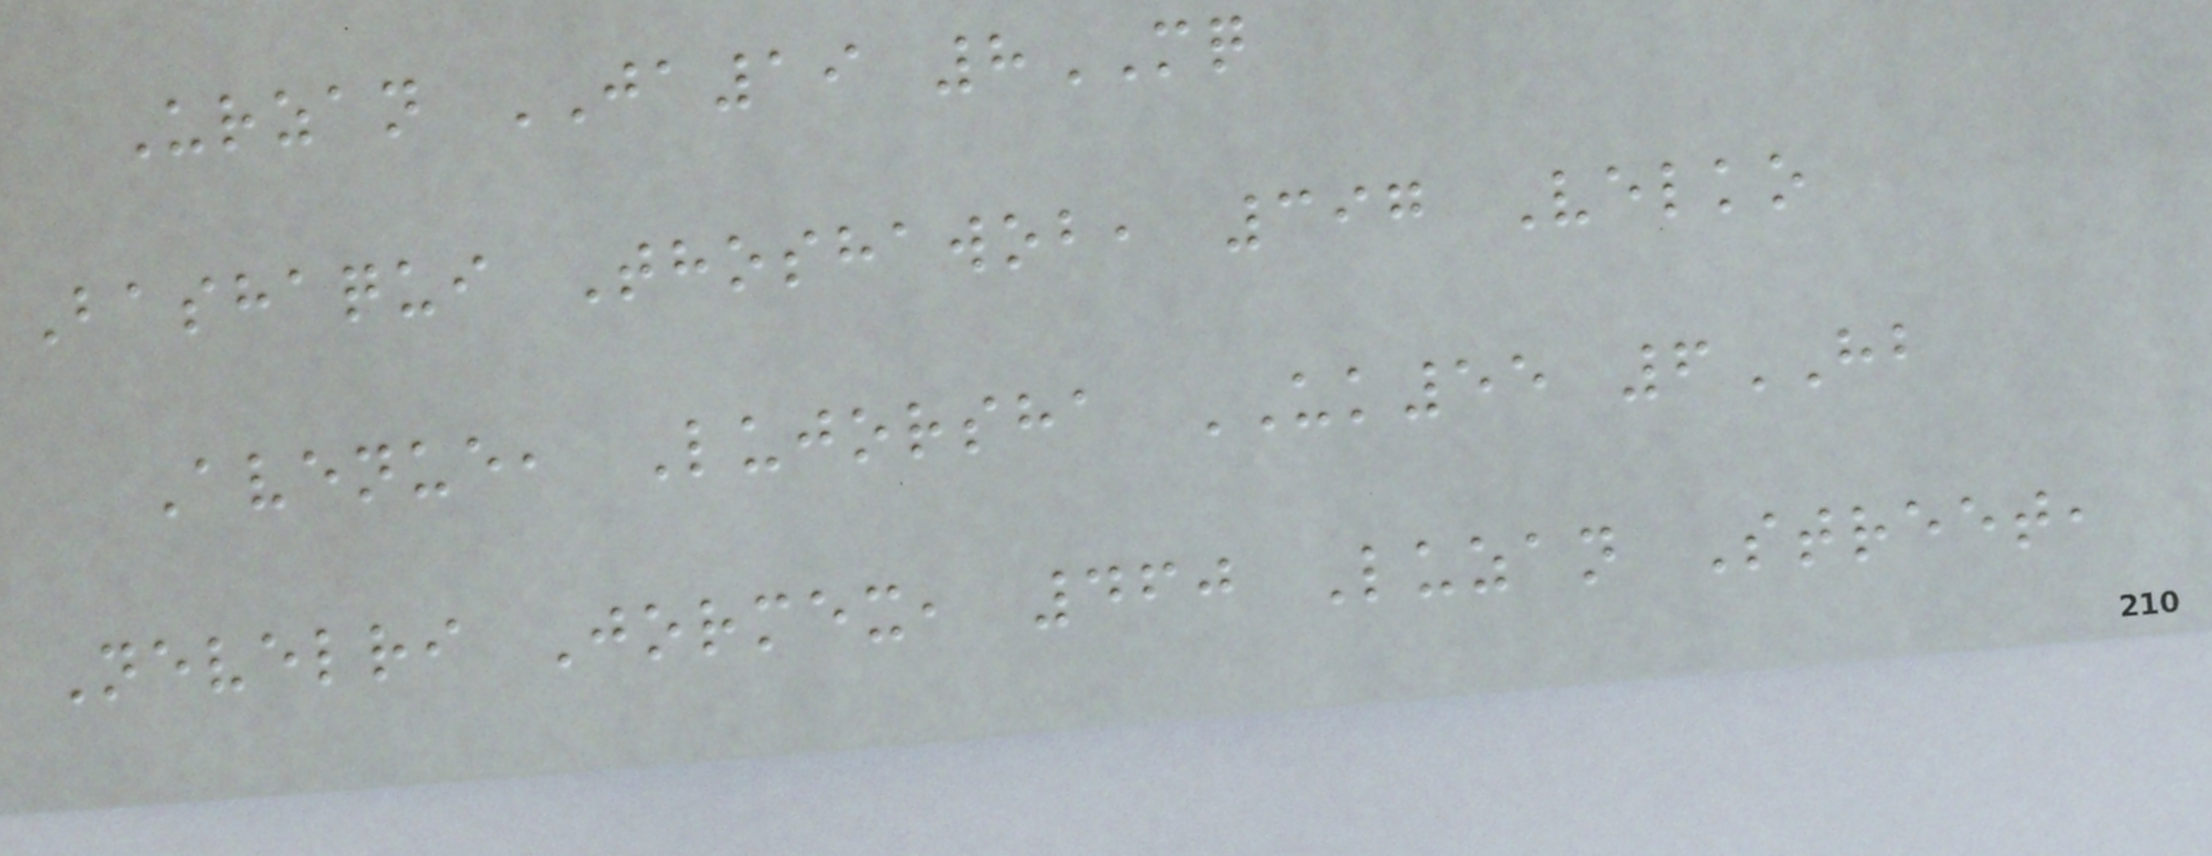Urzan JA19 8MQ
Bashaqui Thoshawob, 397 Velko
Avenue, Lujorsha UK55 6HB
Nevelri Jormex, 460 Luzan Street,
